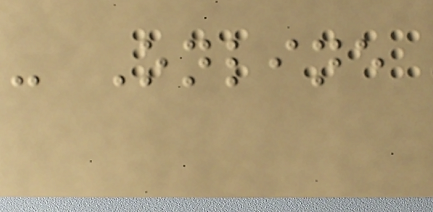- Online
